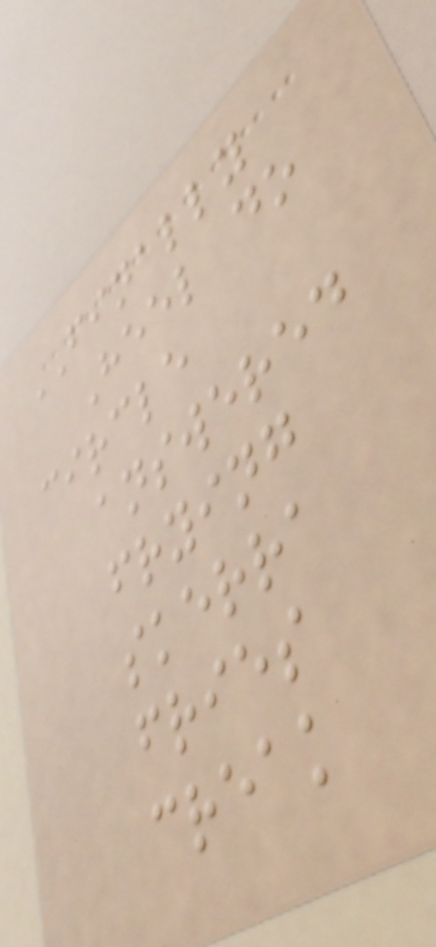FINALLY
Heel do
circle
answered
frying
skerra
fries
creak
